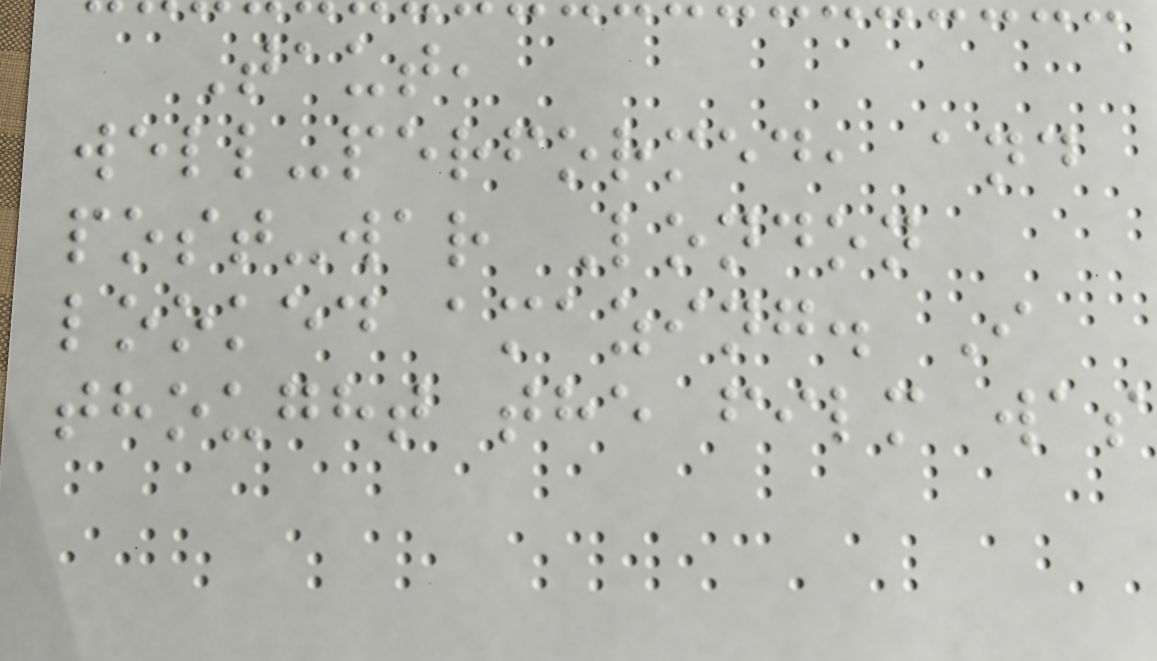Taut,
well-performed, and
post-war London
looked amazing. I
thought the film was
